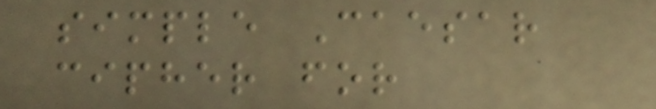simple Caesar
cipher for
